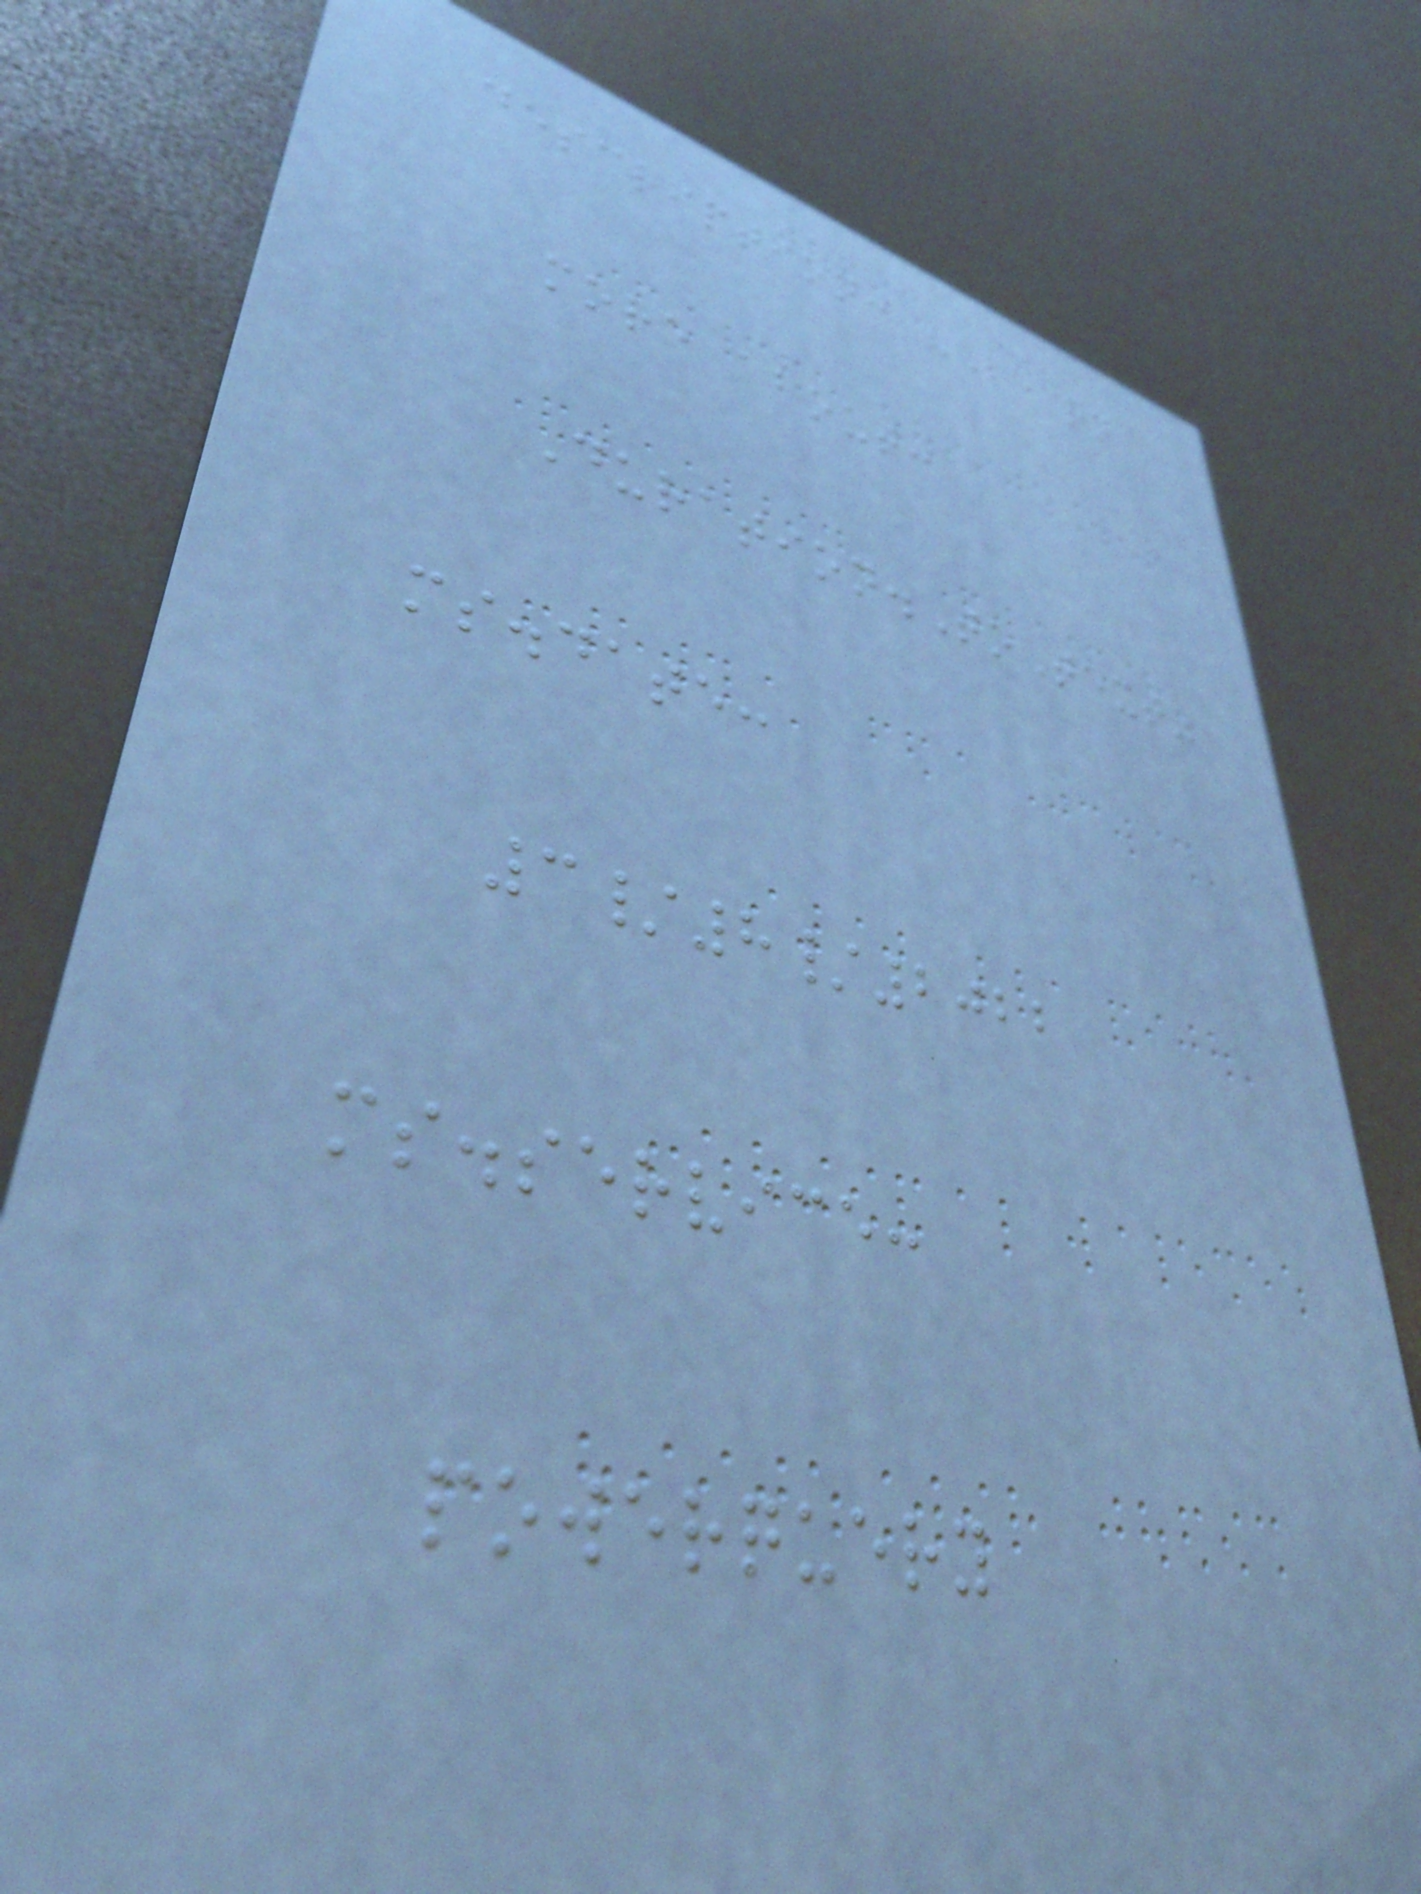description: "Learn
more about:
Duration.ToText"
ms.date:
3/8/2022
ms.service:
powerquery
